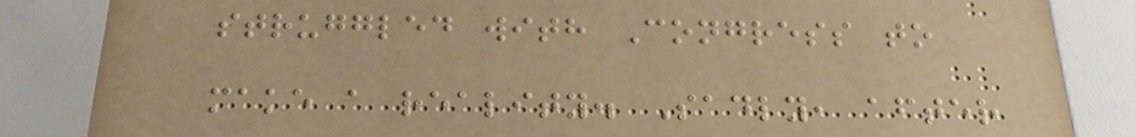struggled with Congress to
make a reality. Sadly, after
